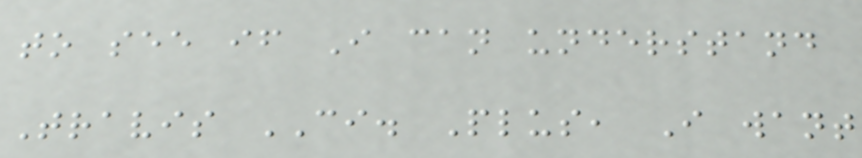to see if I can understand
Travis CI. Plus, I want
